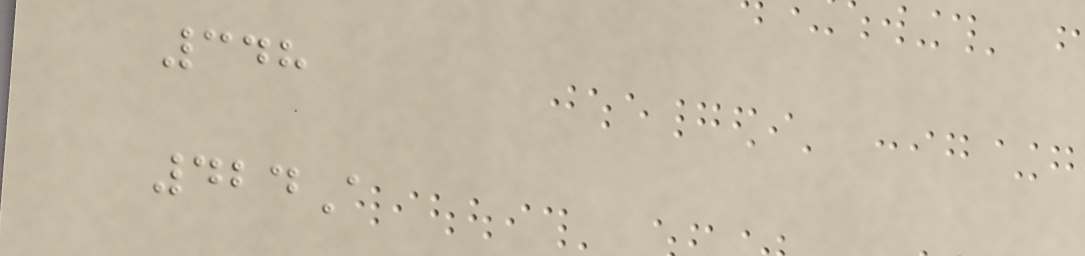348
424A
